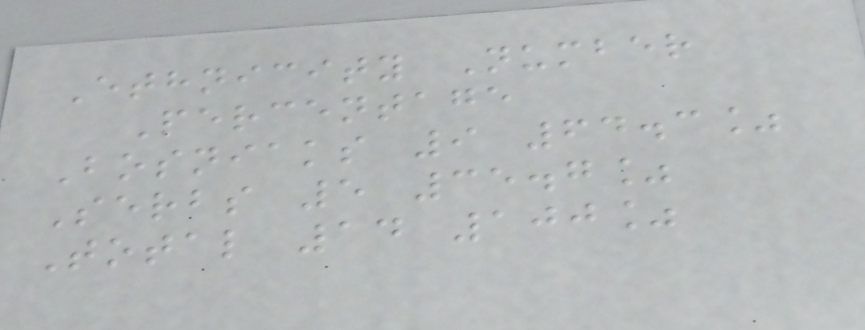Ethnicity Number
Percentage
Bosniaks 9 64.3%
Serbs 5 35.7%
Total 14 100%
